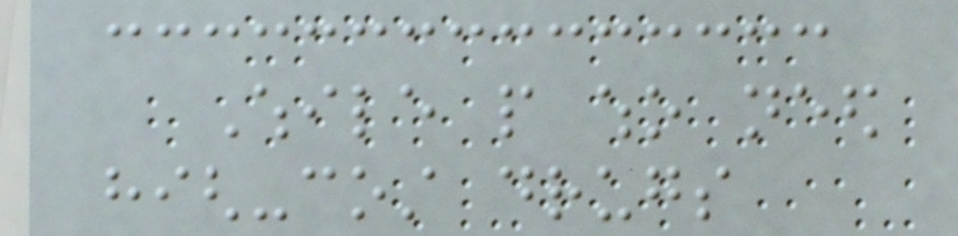While people who need
high-cost drugs
